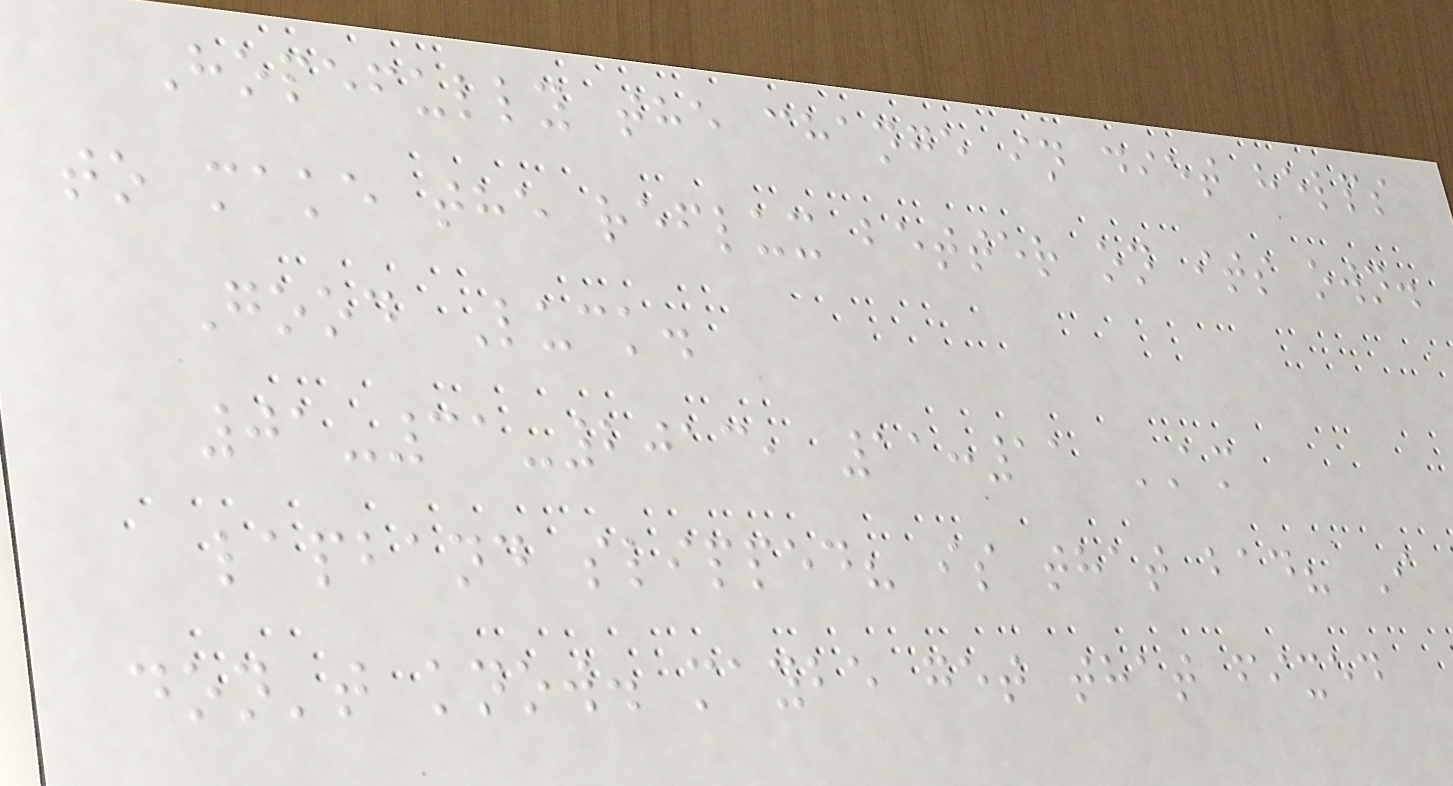Hopefully the change in diet helps
to make the reflux better on its own.
Good Luck.
01-31-2013, 11:11 AM
lapband slipped? is that bad? I
don't know. maybe get that fixed
